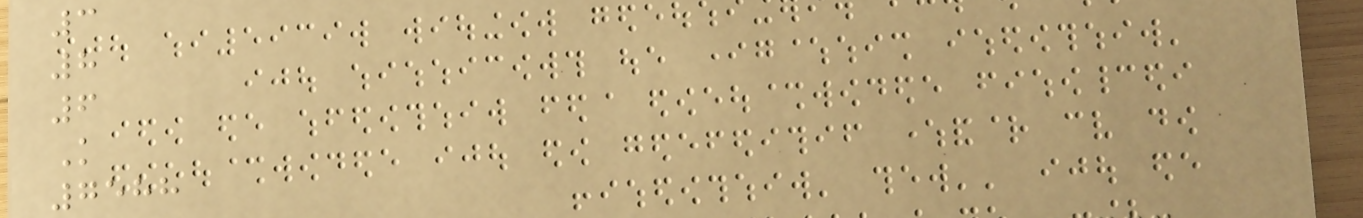3
8
6
K
7588
